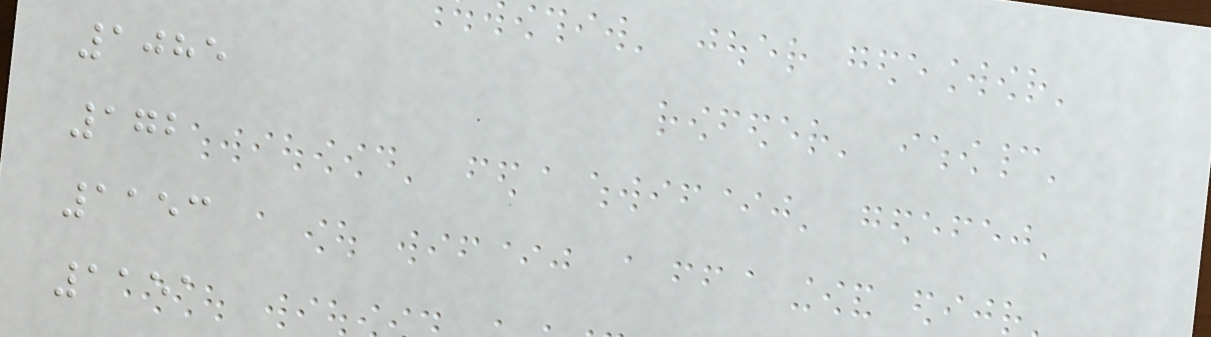1085
172
1153
1151
